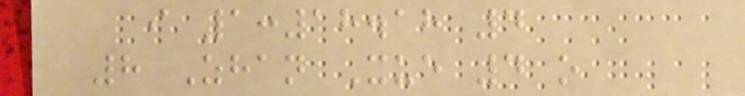i 1:18.18 4
8 Zhan Xue 4 o
